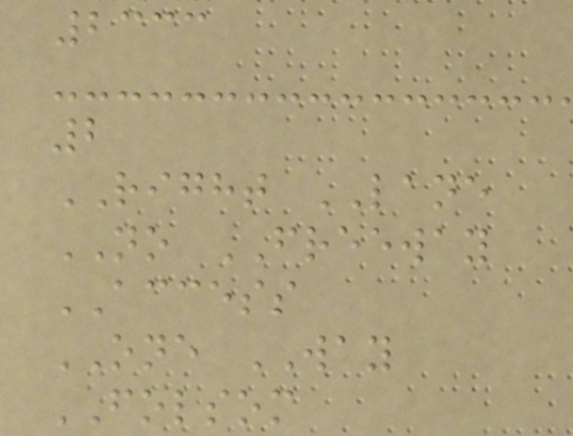2333
2
RIGHT LANE
NO FREEWAY
ACCESS
ONE WAY
FOLSOM
